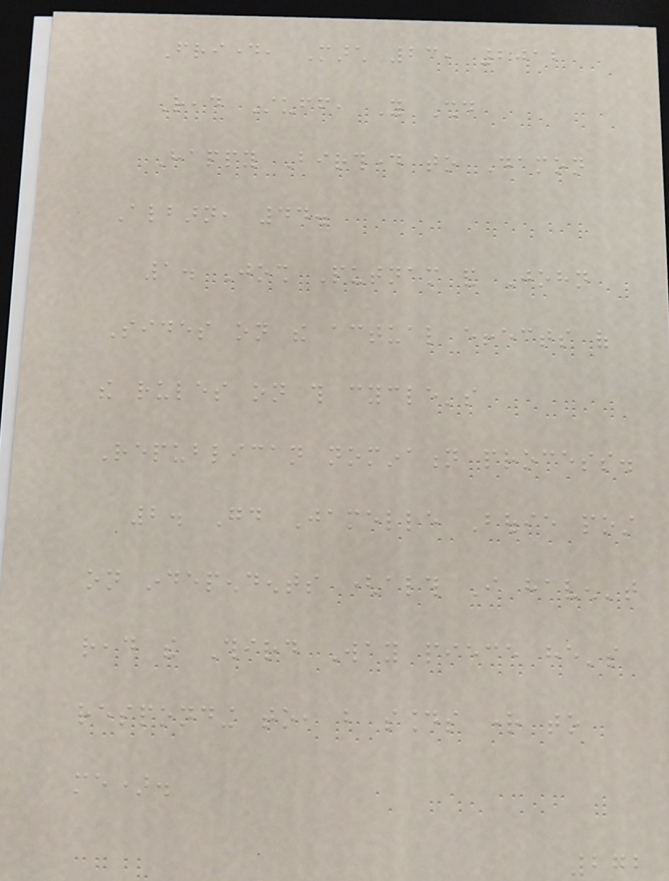Friday, March 23, 2012
Read Stuff, You Should
Happy Birthday to Damon
Albarn, 44.
1. Josh Putnam and John
Sides on the actual effects of
the rules on this cycle's
Republican nomination process.
2. Good Jamelle Bouie post
on independents (although I haven't
read the Third Way piece he's
responding to, but sounds right to
me).
272
